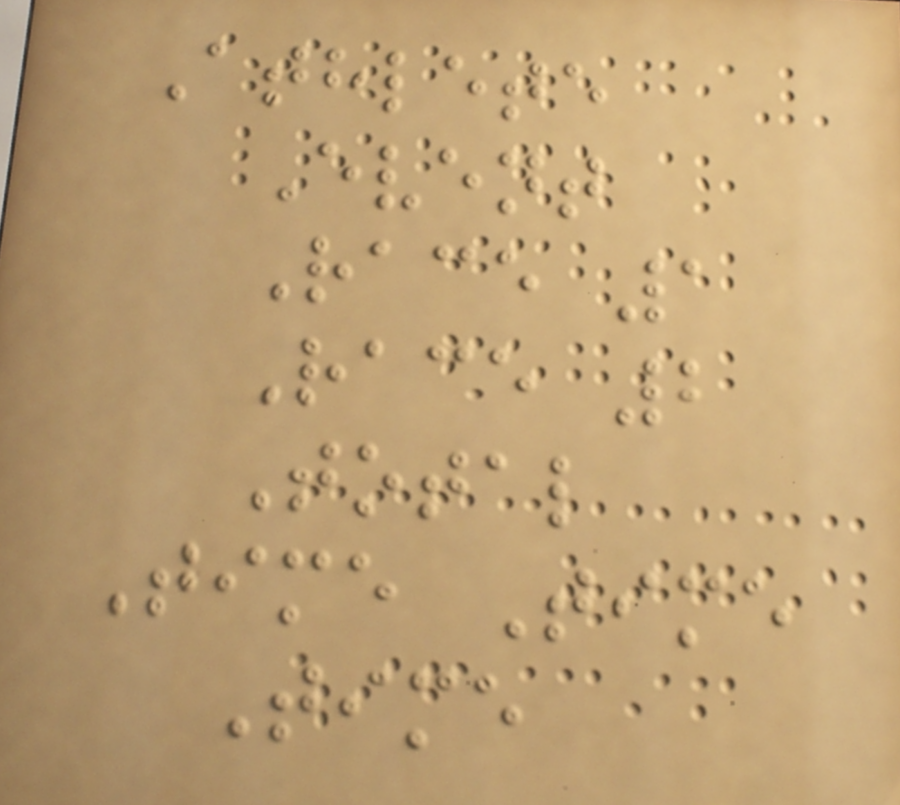Athlete
Event
Race 1
Race 2
Total
Time Time
Time
